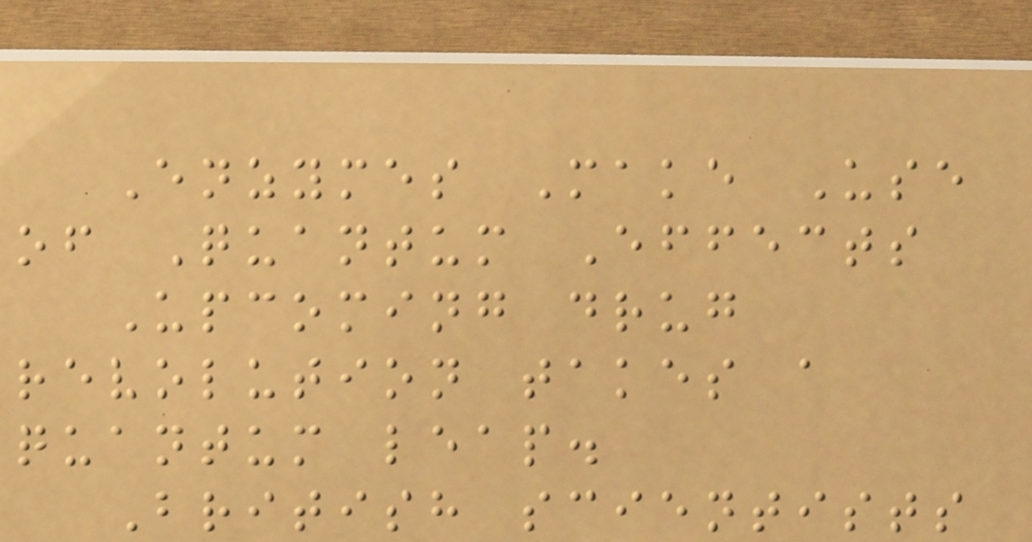Enzymes Make Use
of Quantum Effects
Upcoming drug
revolution takes a
quantum leap.
British scientists
